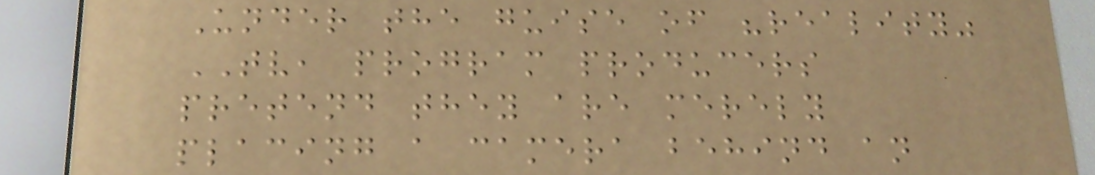Under the guise of "reality"
TV, program producers
pretend they are merely
placing a camera behind an
